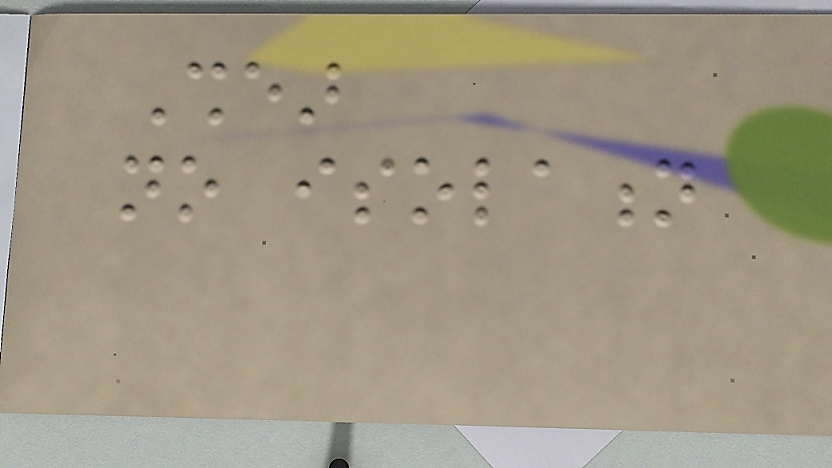Shear
no isolation
